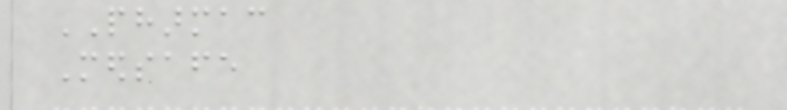PHARMAC
Medsafe
